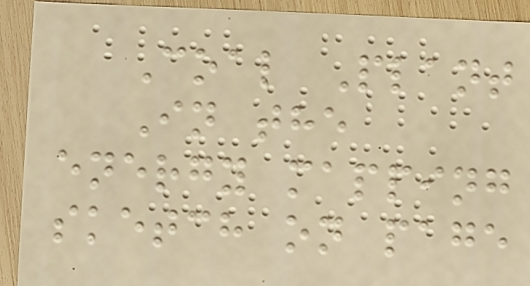Coal Plant
In the
energy mapping
sketch on page
